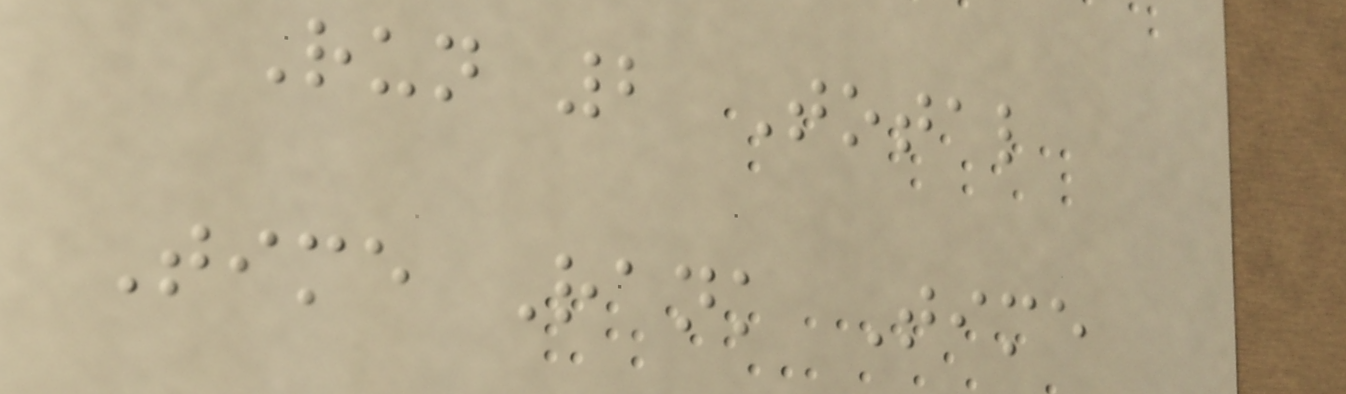Run 2 Total
Time Rank Time
